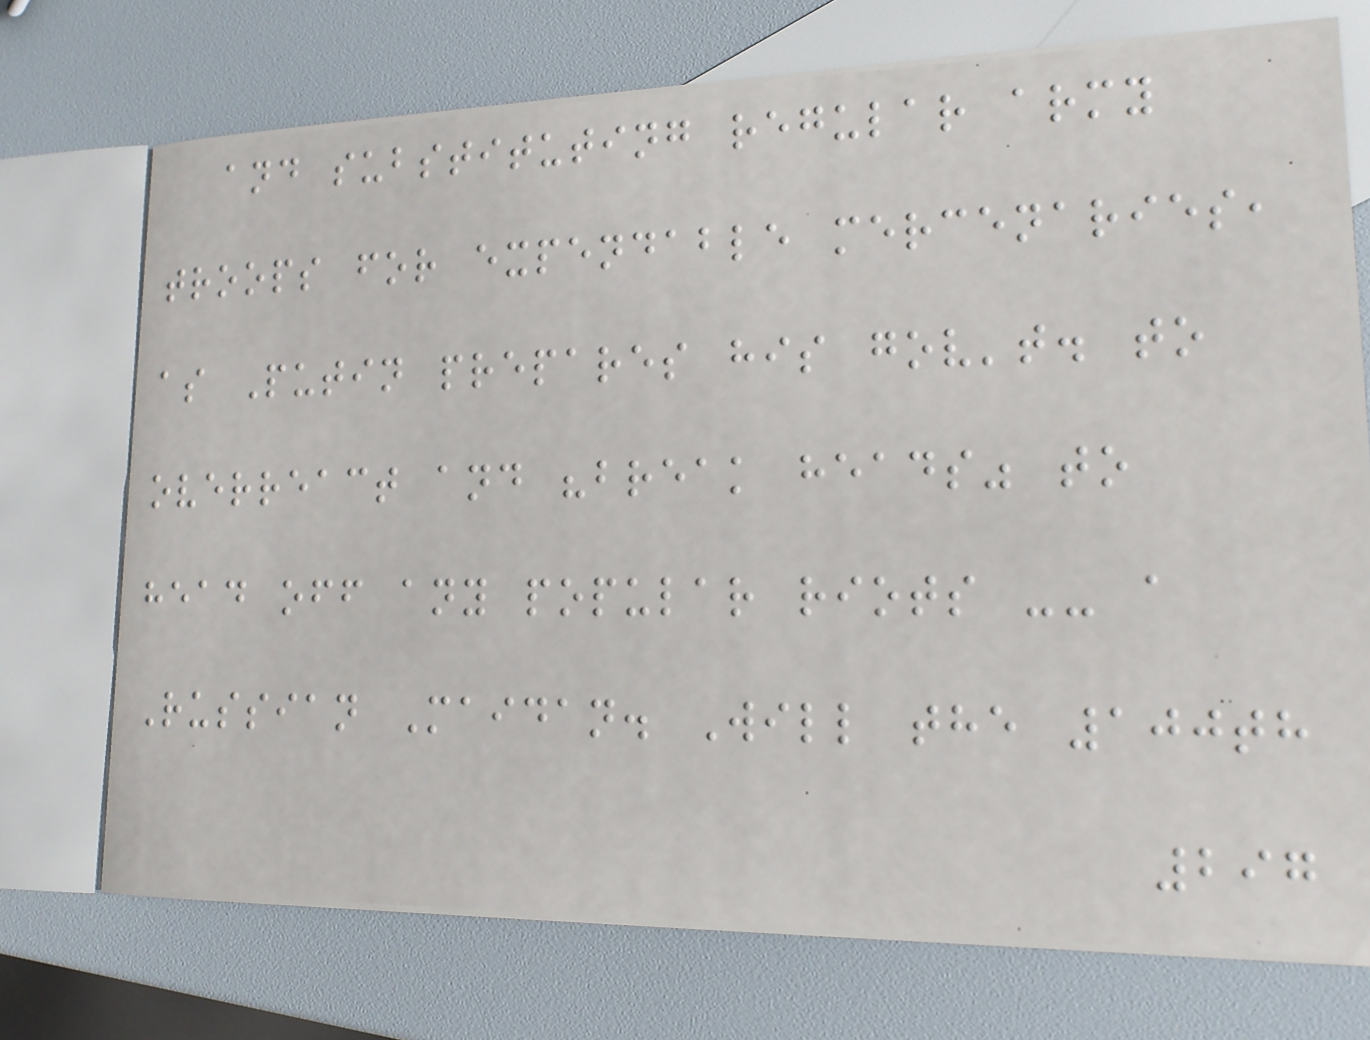and substituting regular army
troops for expendable mercenaries,
as Putin prepares his gov't. to
overreact and "break heads" to
head off any popular riots -- a
Russian Maidan. Will the 100th
297
